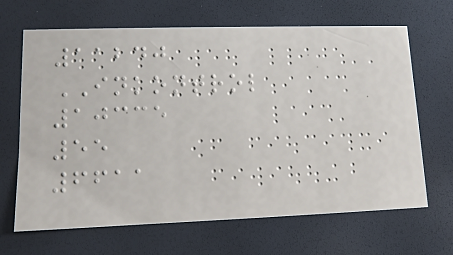11240
INKONTROL
10335
55
6611
